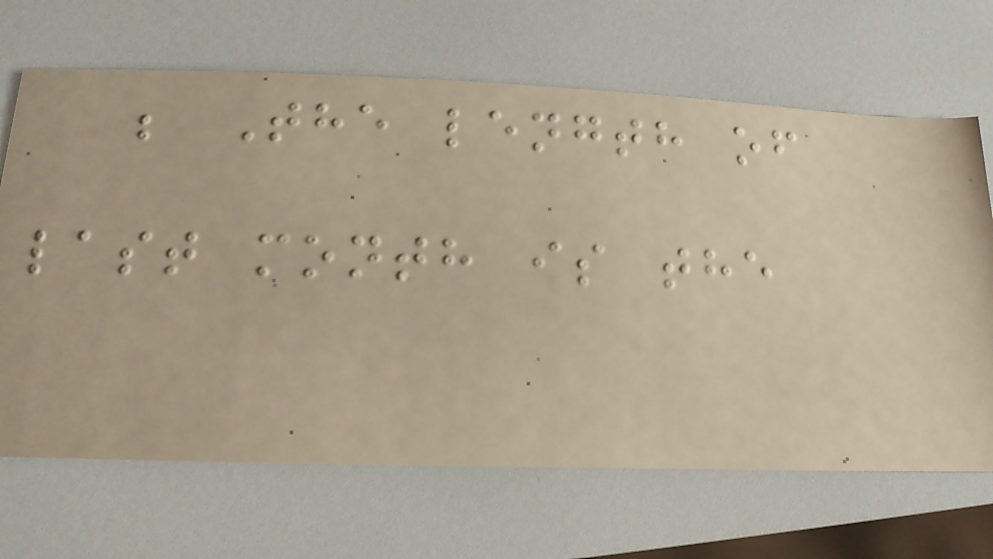; The length of
last month is the
